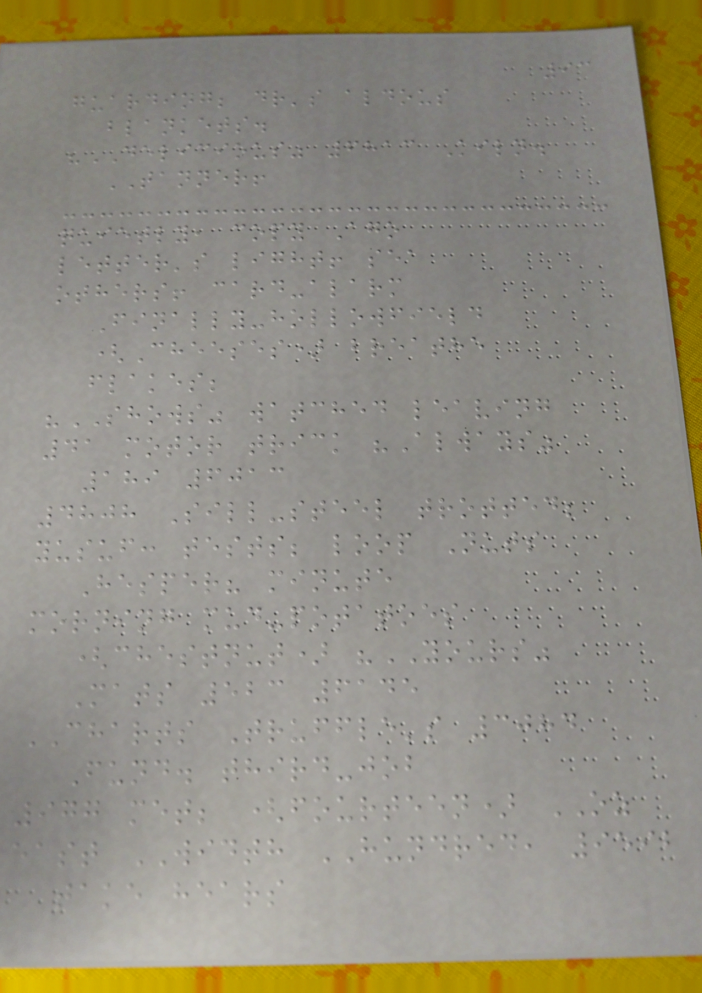93
guarding; dr's aldous
blankets.
"DELICIOUS" 6813 Kiln.
TANNER!
quietly, copy Ago
letter's light! sea
others! card-alarm
Finally-hollowfield
(Cheeses) breathe
flakes;
"SHOWS" watched leaving
41 motor trick "Always"
189 6013
4808 Sill-steel trotted;
yusuf: tests; loop Nuts
Hesper? minute
morning mud-potatoes
(chestnut) "YOURS"
Mats 523 6145
CHARTS Truffle's 3084
Fund. third-job
977 met; (fourteen) OZ
east WIDTH HUNDRED, 9592
take hears
